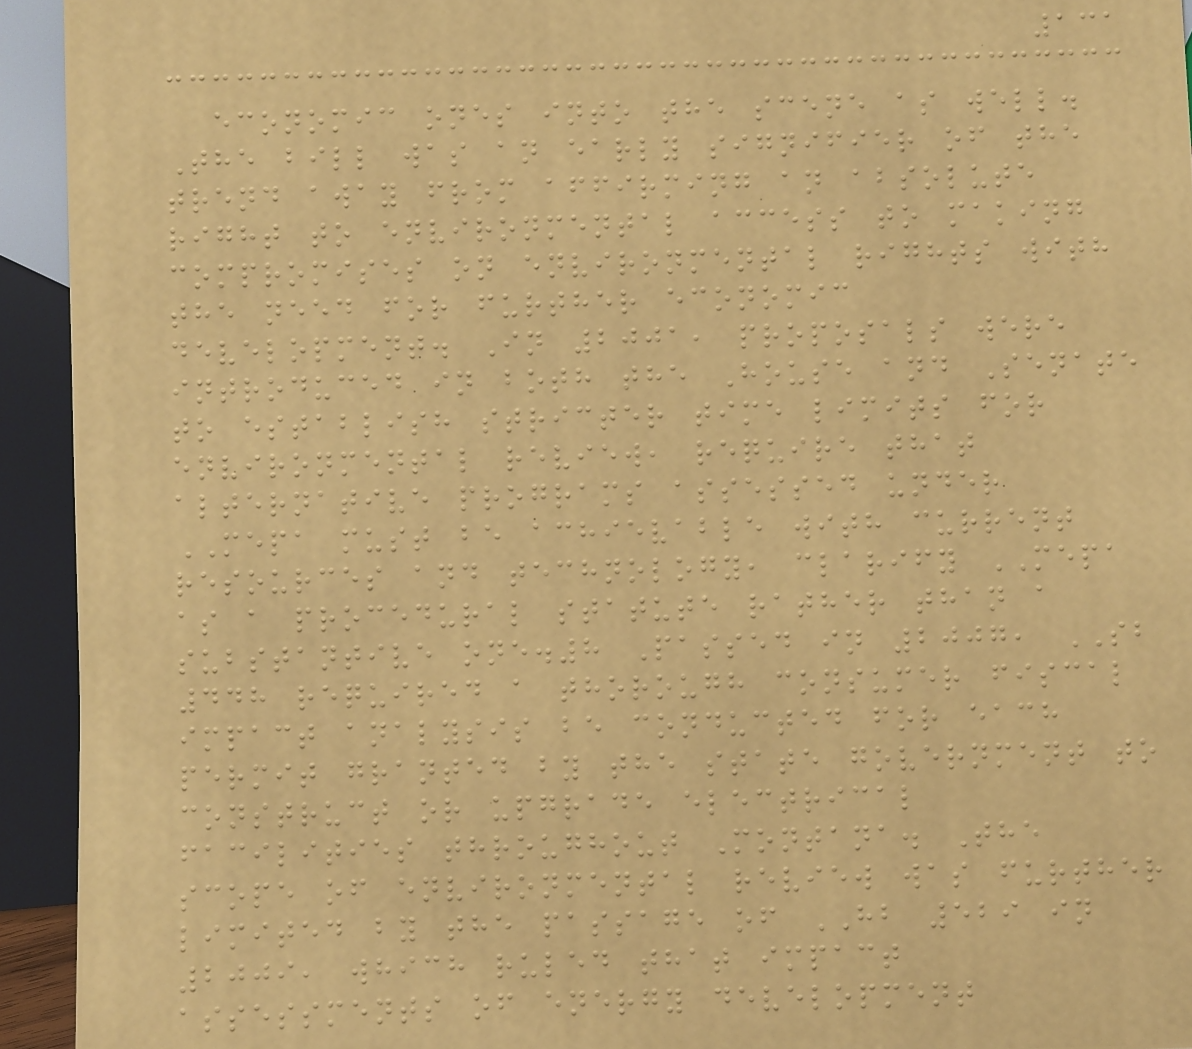131
economic ones into the scene as well.
The bill was an early signifier of the
trend away from affirming an absolute
right to environmental access to making
compromises on environmental rights with
the need for further economic
development. In 2001, proposals were
introduced in both the House and Senate
to establish stricter time limits for
environmental review, require that
alternative programs assessed under
MEPA must be achievable with current
resources and technology, clarify MEPA
as a procedural statute rather than a
substantive one.8 Passed in 2007, SB
448 required a thorough consumer fiscal
impact analysis be conducted for each
permit granted by the state government to
construct or upgrade electrical
facilities throughout Montana. The
scope of environmental review was further
limited by the passage of HB 529 in
2009, which ruled that impact
assessments of energy development
